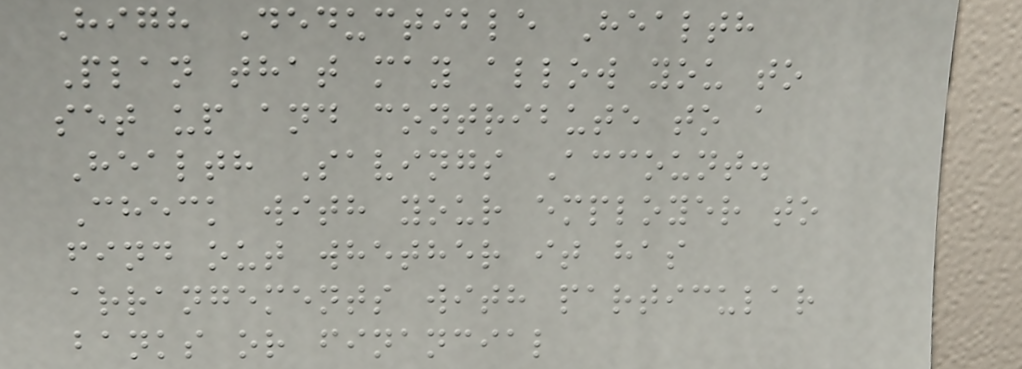High Deductible Health
Plan that may allow you to
set up and contribute to a
Health Savings Account.
Check with your employer to
find out whether it has
arrangements with particular
banks or financial
